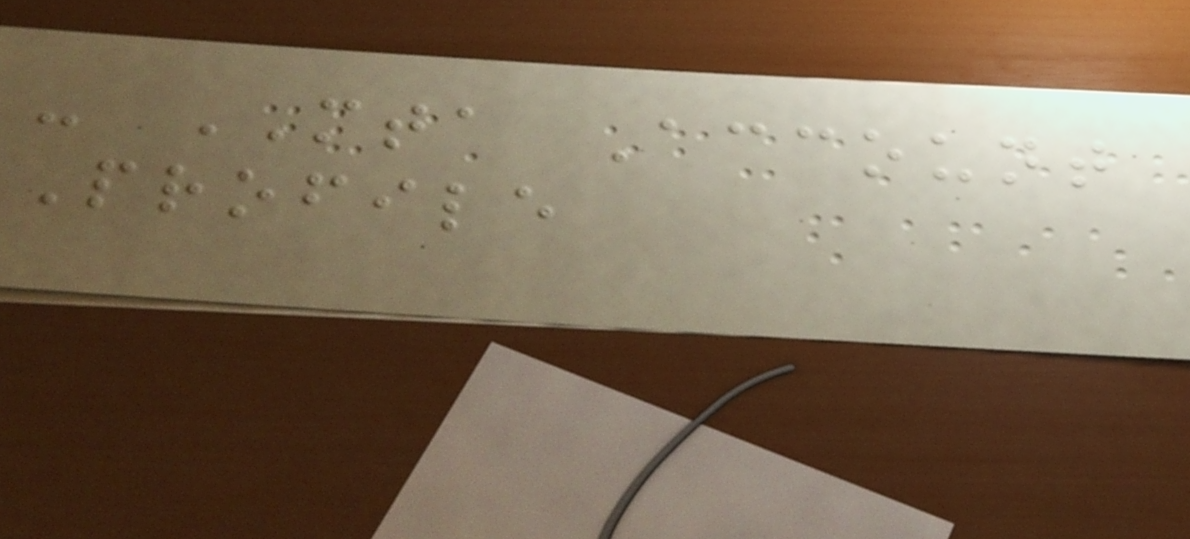- MTA Account
Profile
